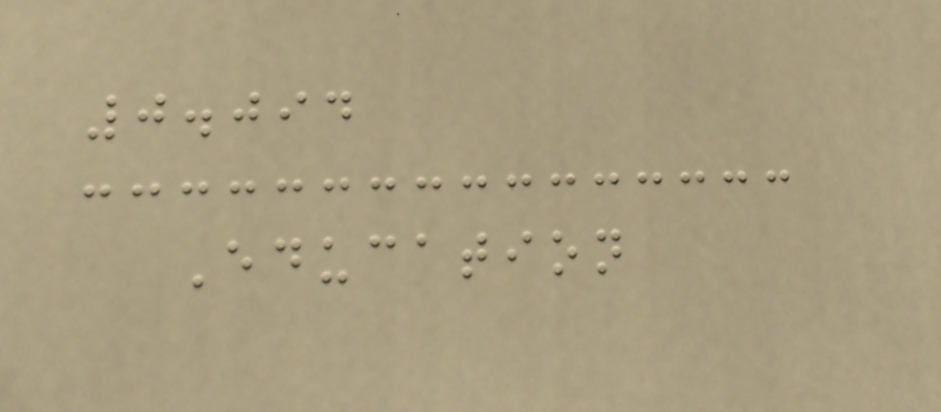0.094
Education
